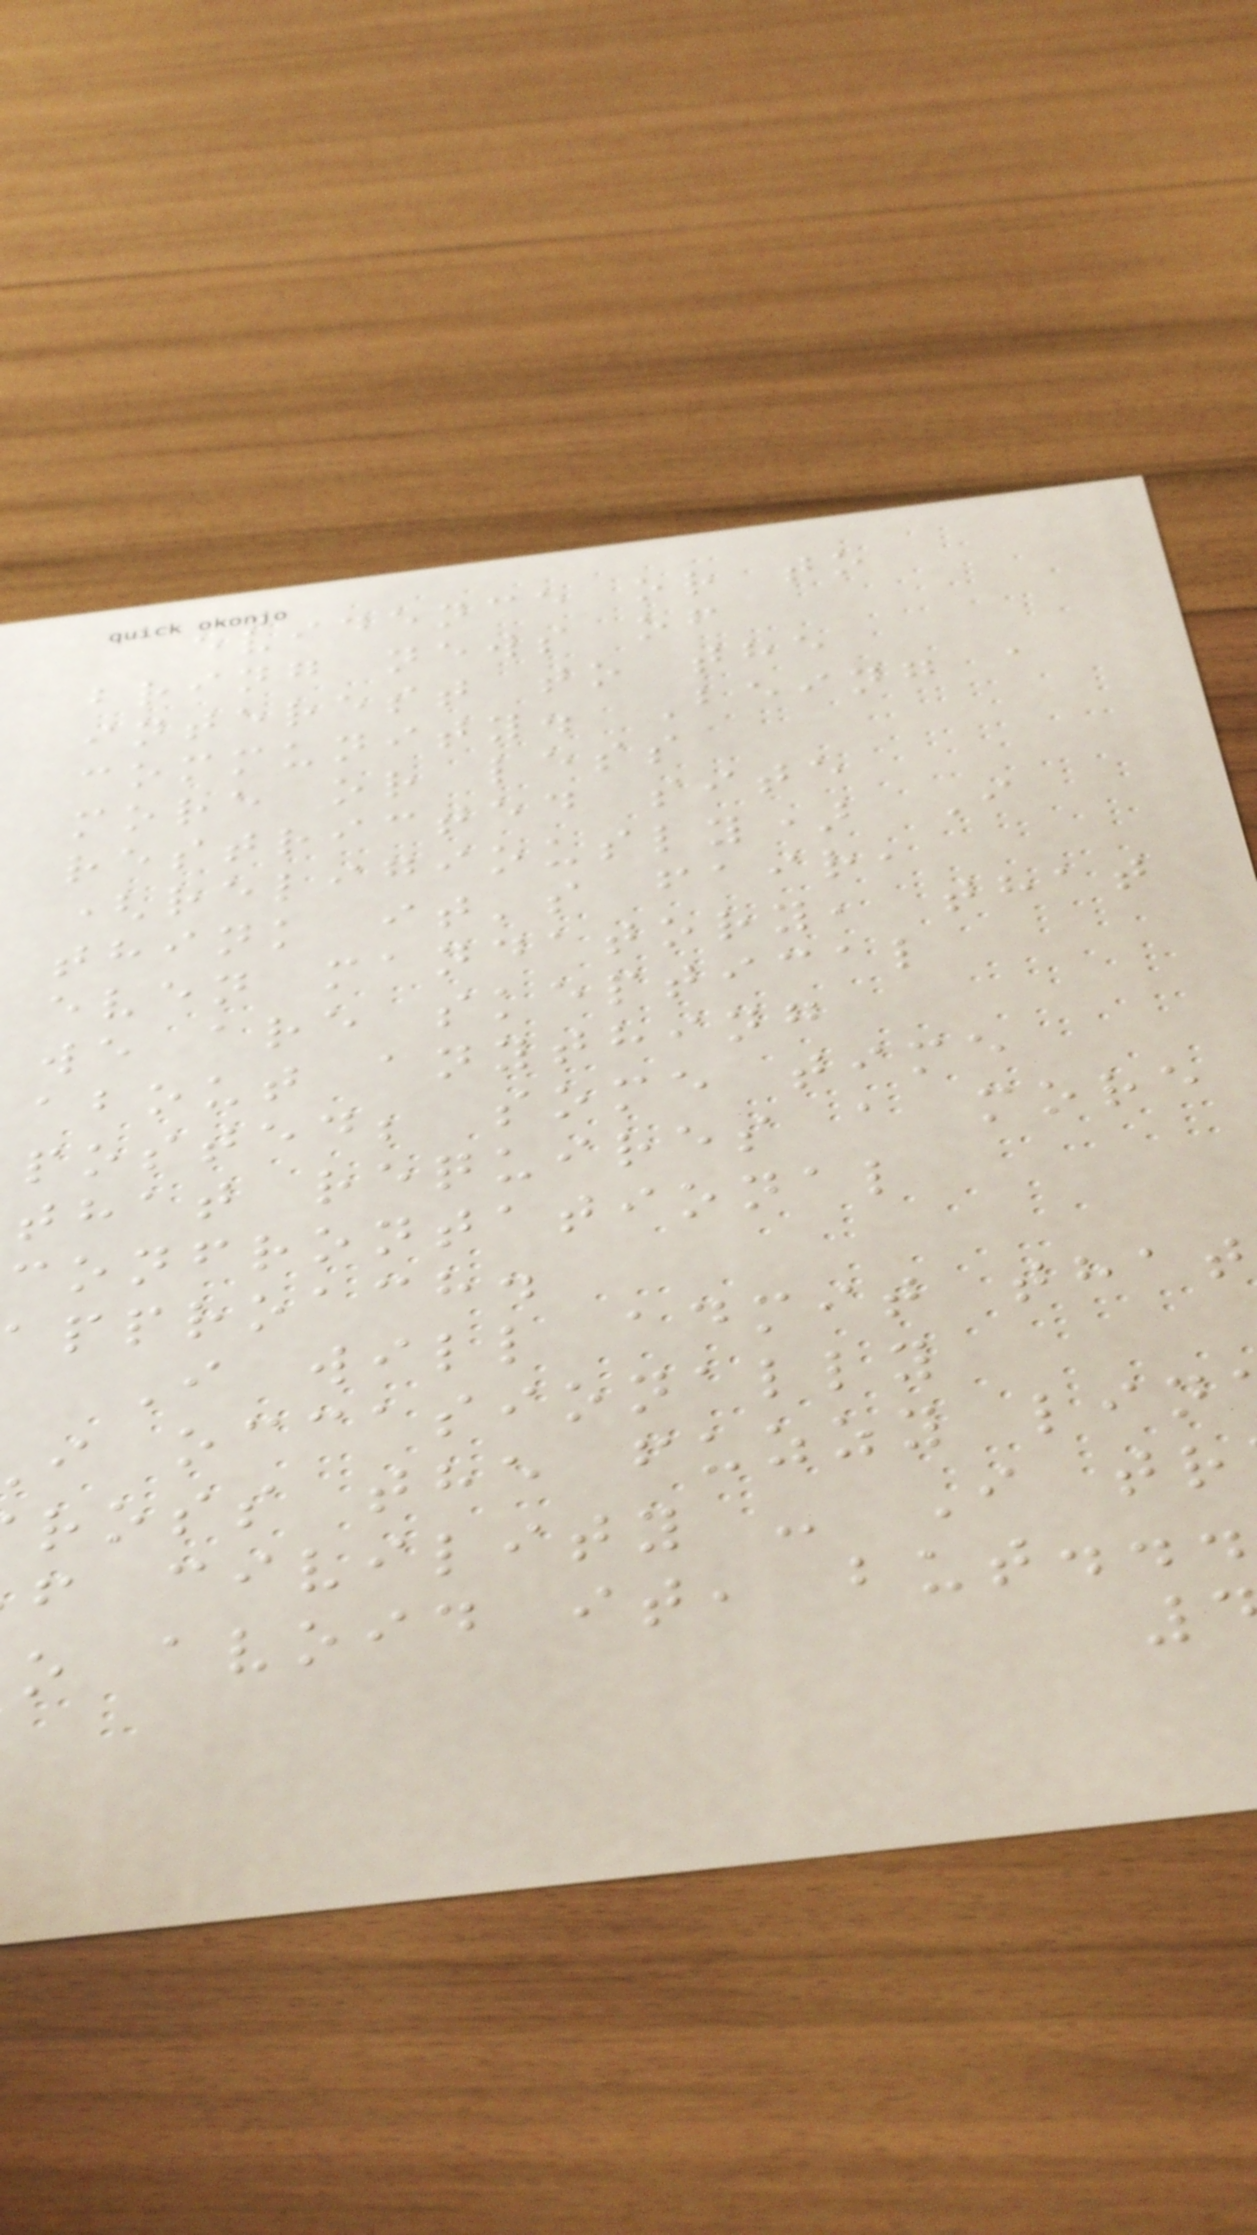evidence or to
bring news of
interest to the
community. Being a
more or less
restricted site
(religiously) I
think it's fair,
even mandatory, that
we are skeptical
about anything
posted; some time
that requires a more
confrontational
approach.
I will admit that
i occasionally
ross the fuzzy lin
f civility - I tr
o avoid it, but...
